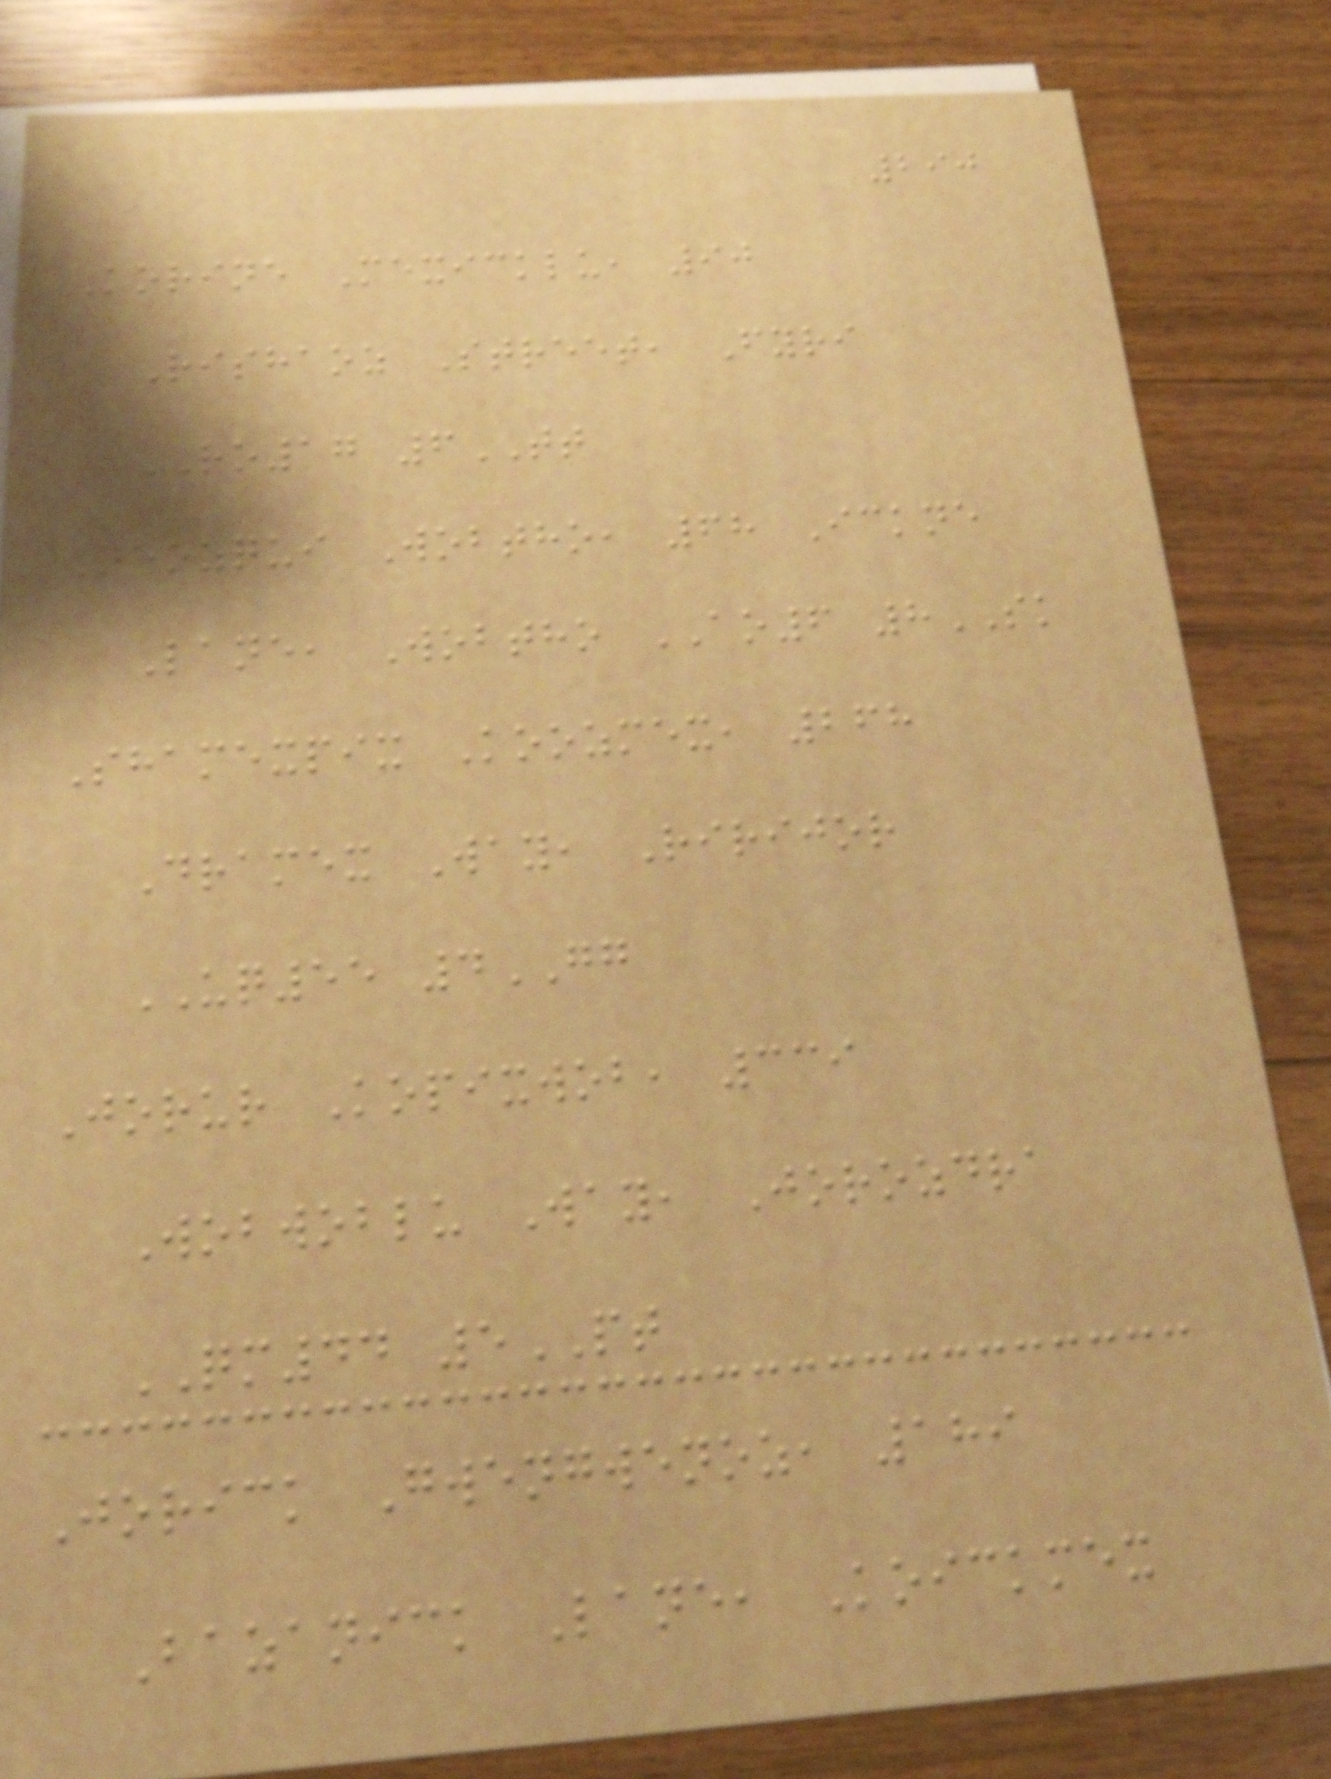290
Korine Mexicklu, 90
Rishaoz Street, Fyri
RO17 6TT
Neozqui Wobtho, 68 Ickne
Lane, Wobtho AO6 8SK
Shamexpix Koozmex, 268
Dramex Way, Ririjor
UQ55 4GG
Jorur Kopixwob, 339
Wobwoblu Way, Jorozdra
QM44 5PT
Jorick Gwengwenoz, 189
Bazanick Lane, Koickmex
